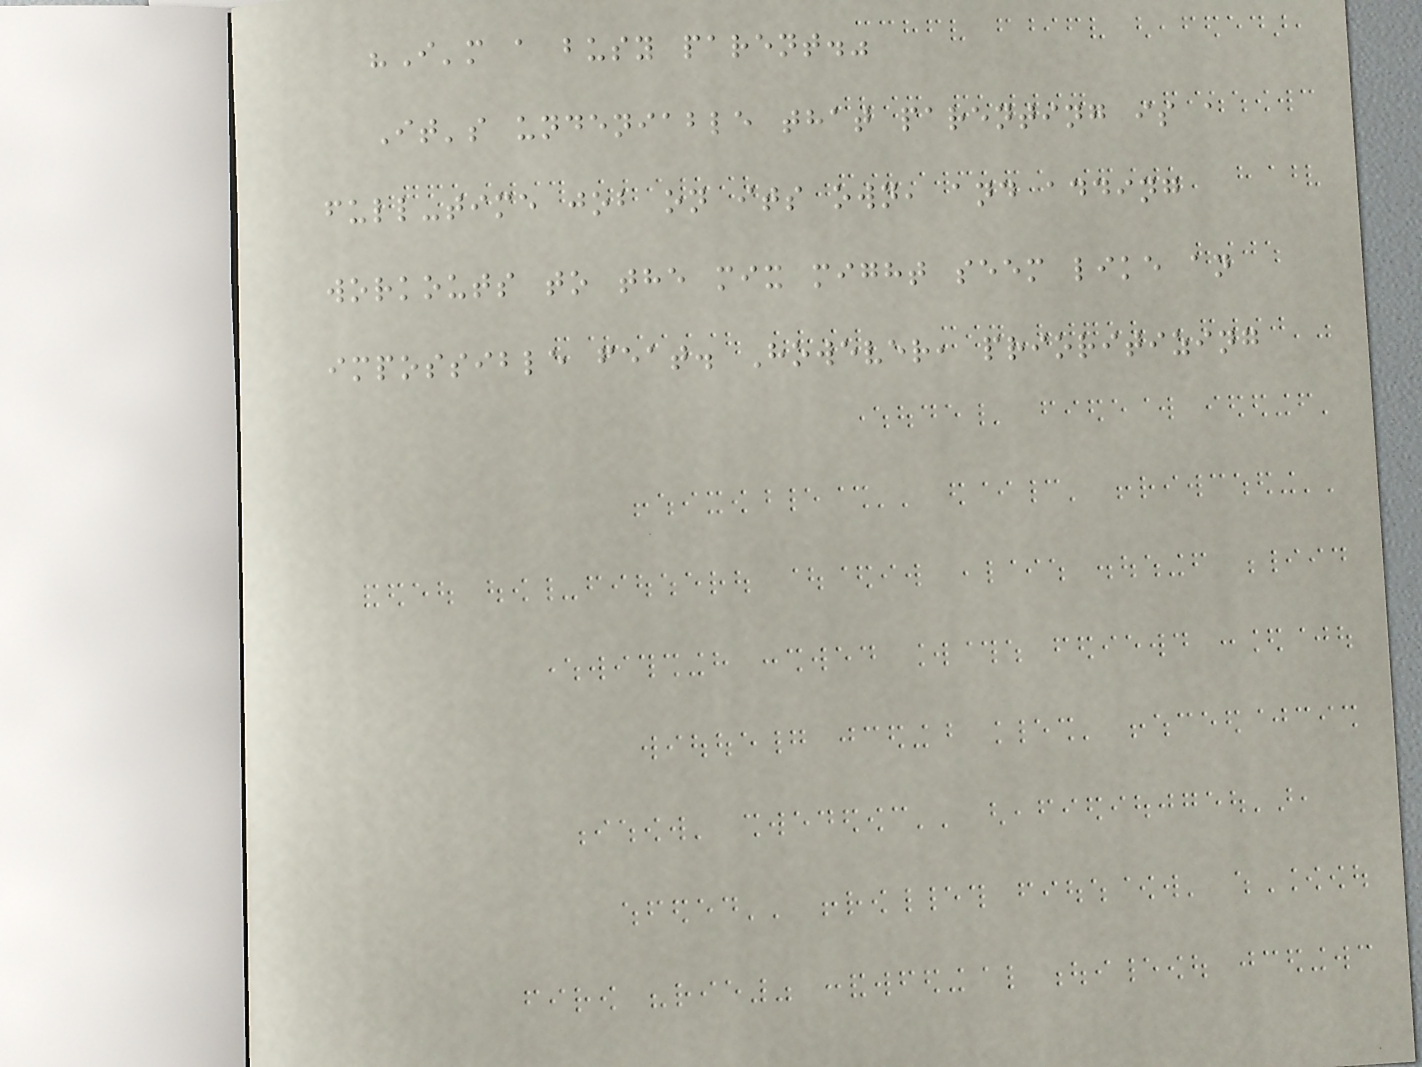"I'm a busy parent."
It's undeniable that parenting is a
full-time job on its own, and adding
workouts to the mix might seem like an
impossible feat. However, prioritizing
